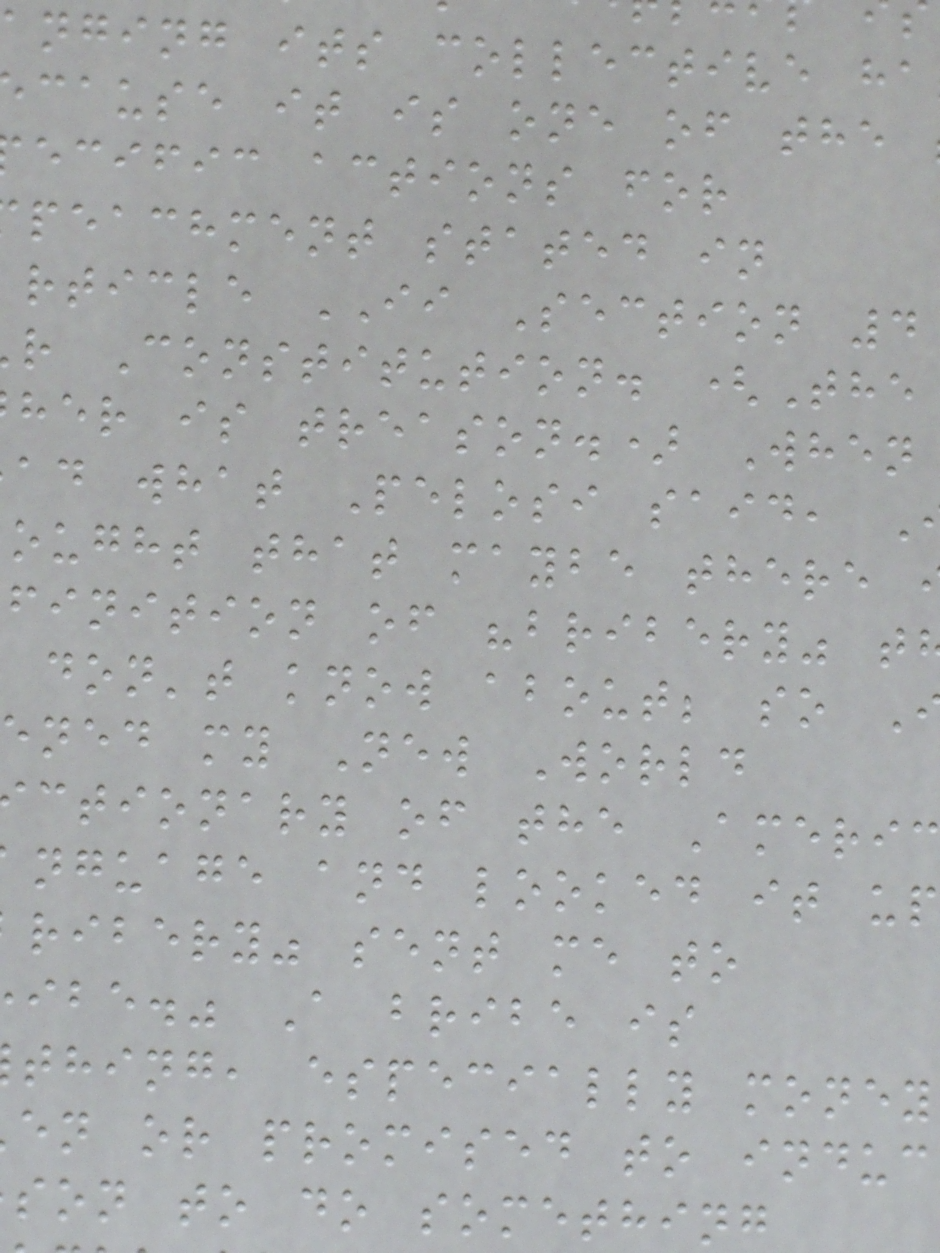anging its collective ha
cause it is one of the
ecific actions for
peachment stated in
rticle II Section 4
r Constitution. (The
her is treason.) When
ad what Pelosi said,
ought that maybe there
finition of "bribery" t
don't know about; so
ened my New World
ctionary of the Americ
nguage and looked it up
ribery" sent me to
ibe." A bribe is
thing, especially money
en or promised to induc
son to do something
